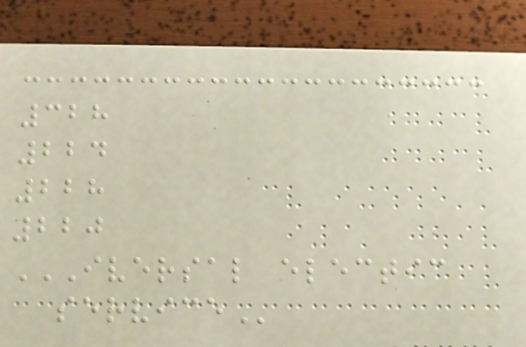328
224
228
220
IVERSAL ELECTIC
SERVICE
